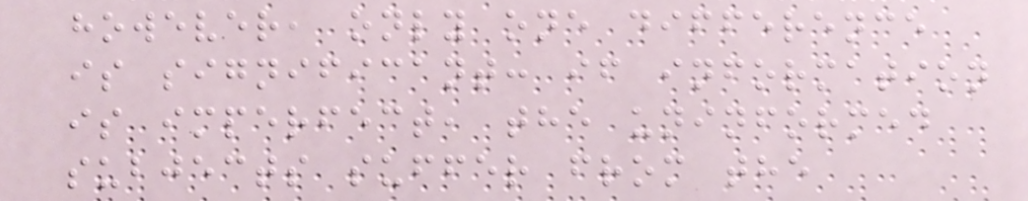however, only one difference
is significant: if information
is imperfect, the uninformed
subjects suffer from the
